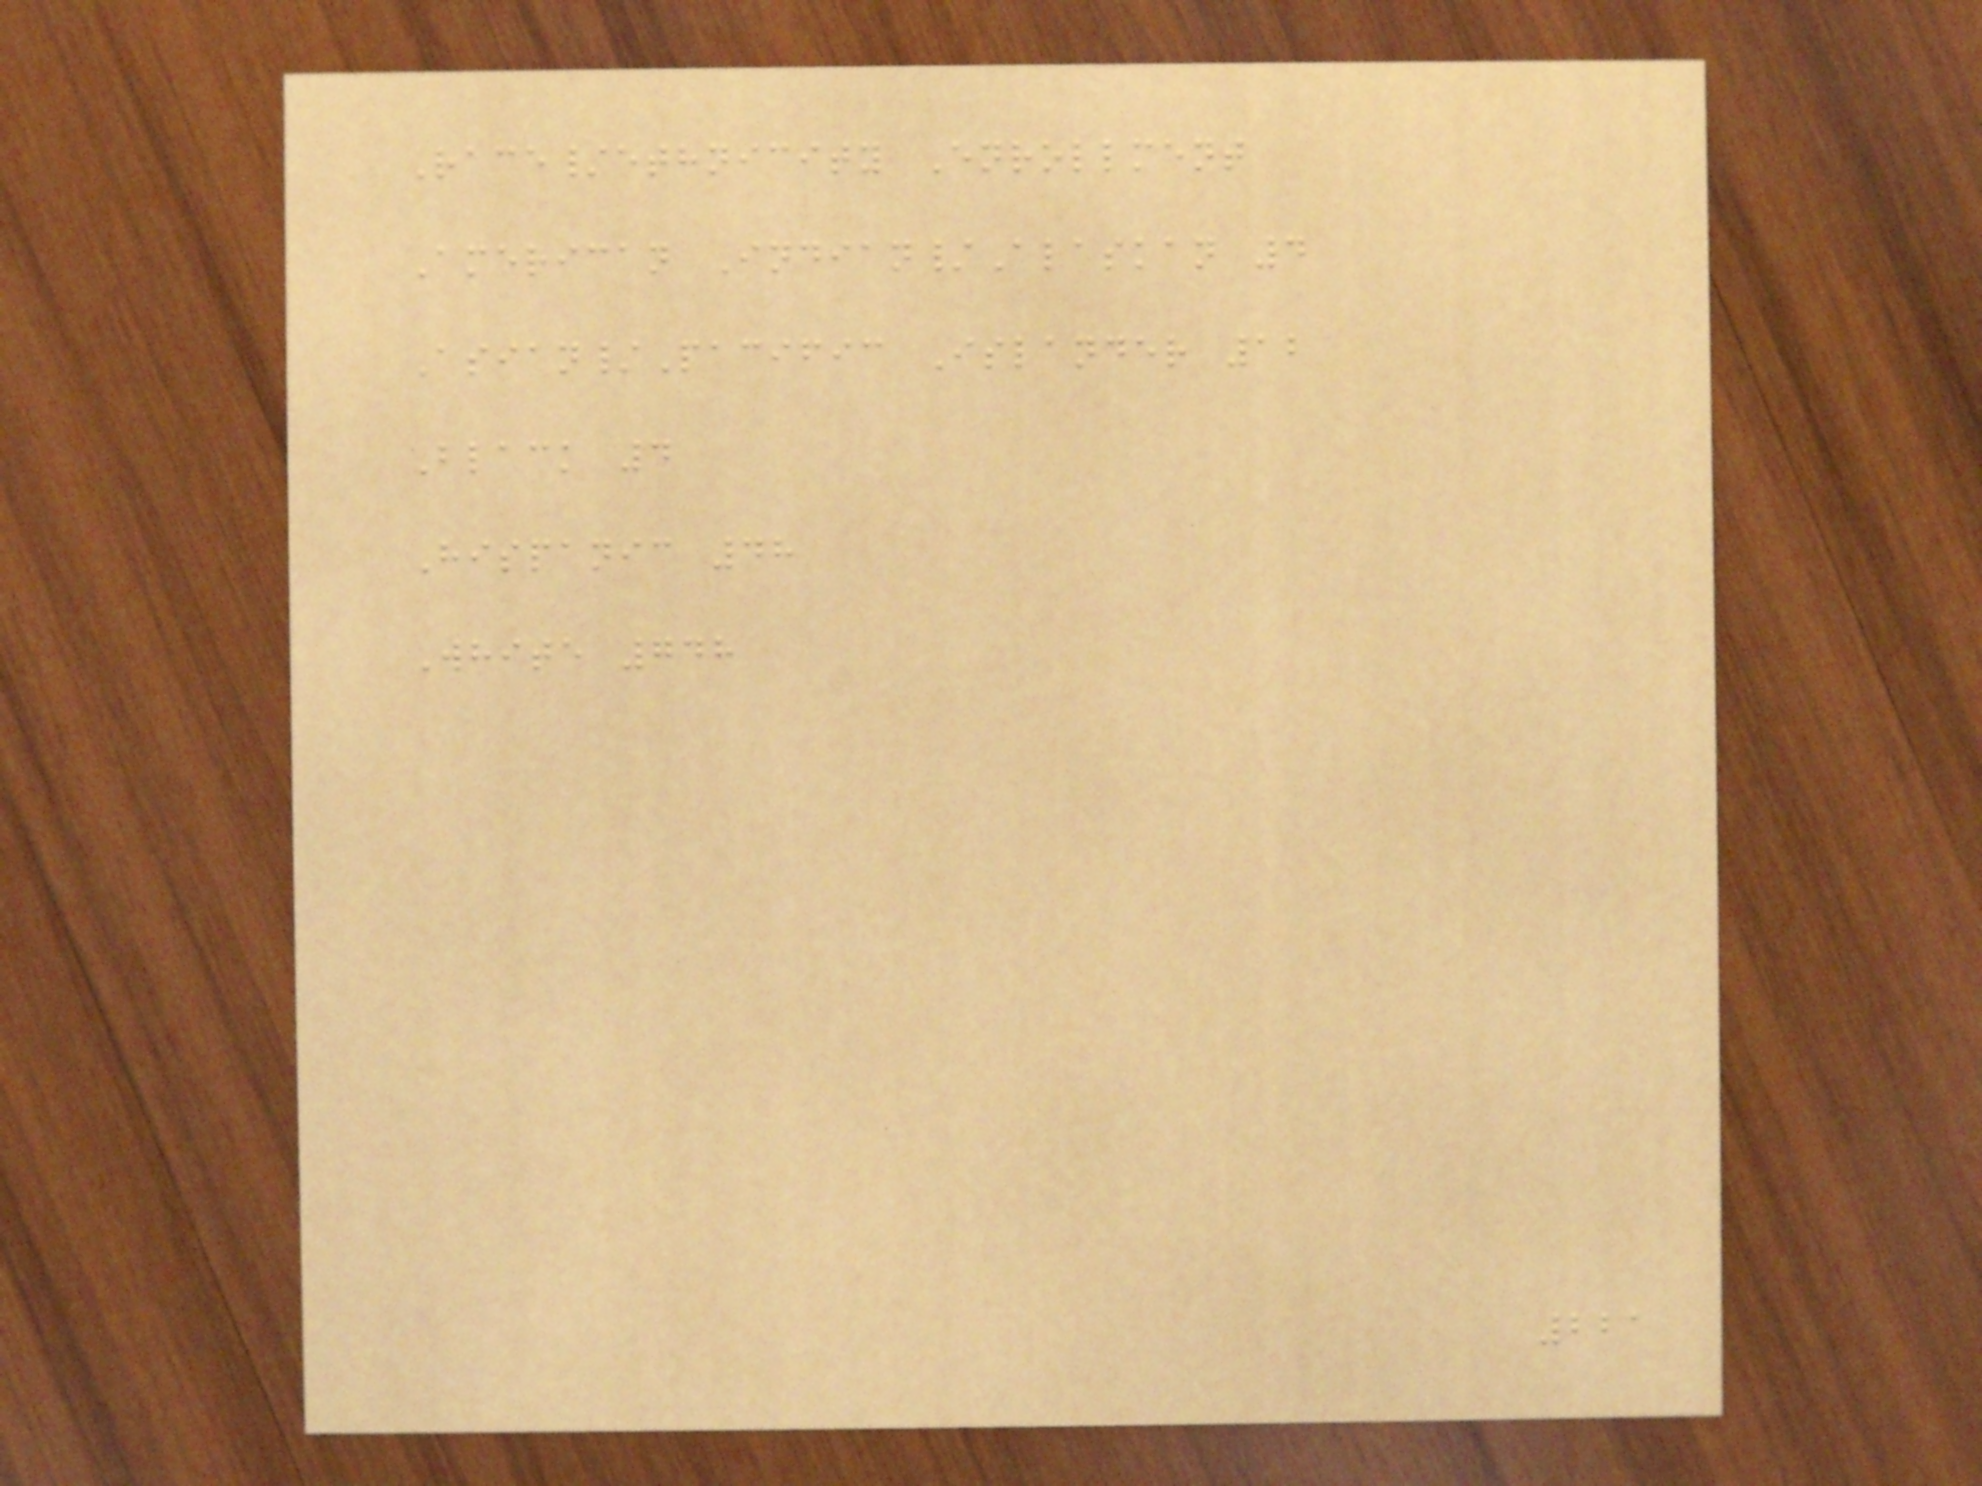Race/ethnicity Enrollment
American Indian/Alaskan 4
Asian/Pacific Islander 12
Black 4
Hispanic 48
White 748
221
